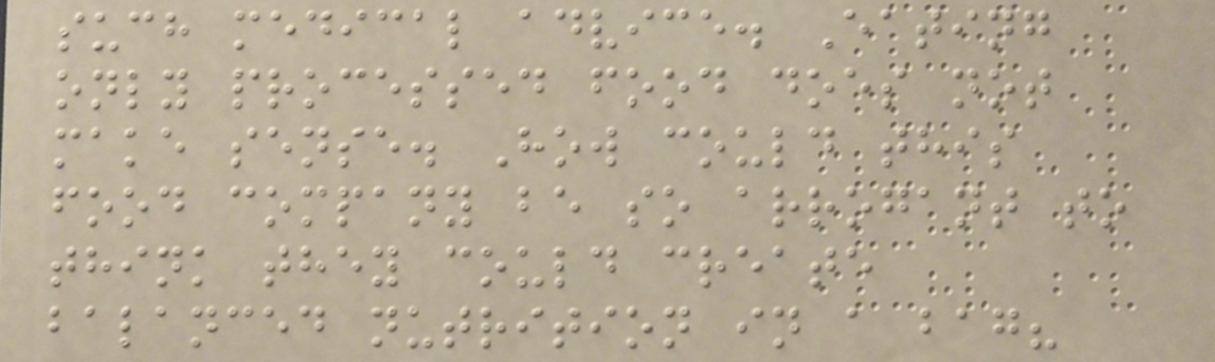such medical advice. Eating
only processed food does not
make sense. How could this
food company be so arrogant to
think they could create
balanced nutrition in a bag?
